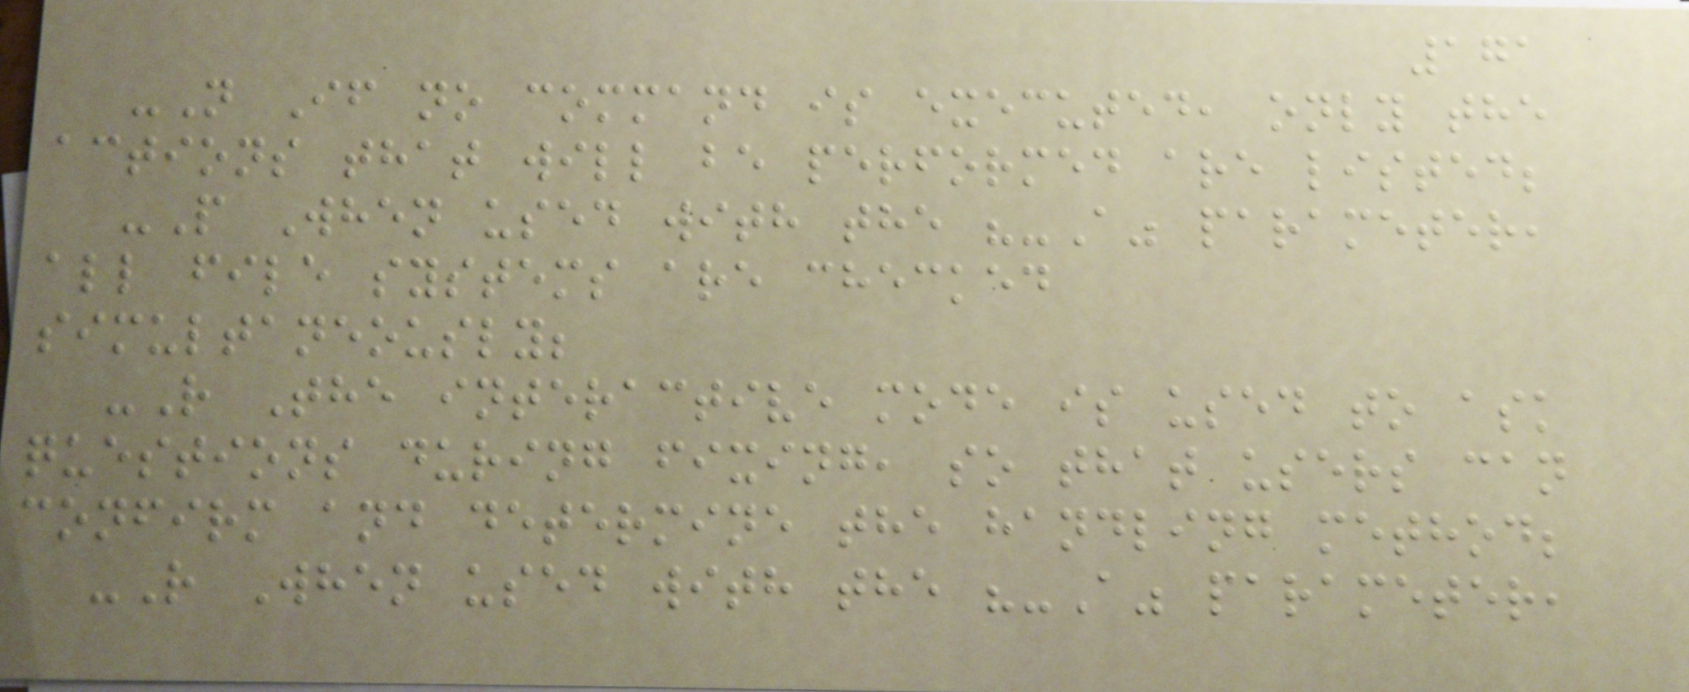171
-N If no command is executed, only the
actions that will be performed are listed;
-P When used with the "-A" parameter,
all file systems are checked
simultaneously;
-R The interactive mode is used to ask
questions during fixing, so that users can
confirm and determine the handling method;
-R When used with the "-A" parameter,
